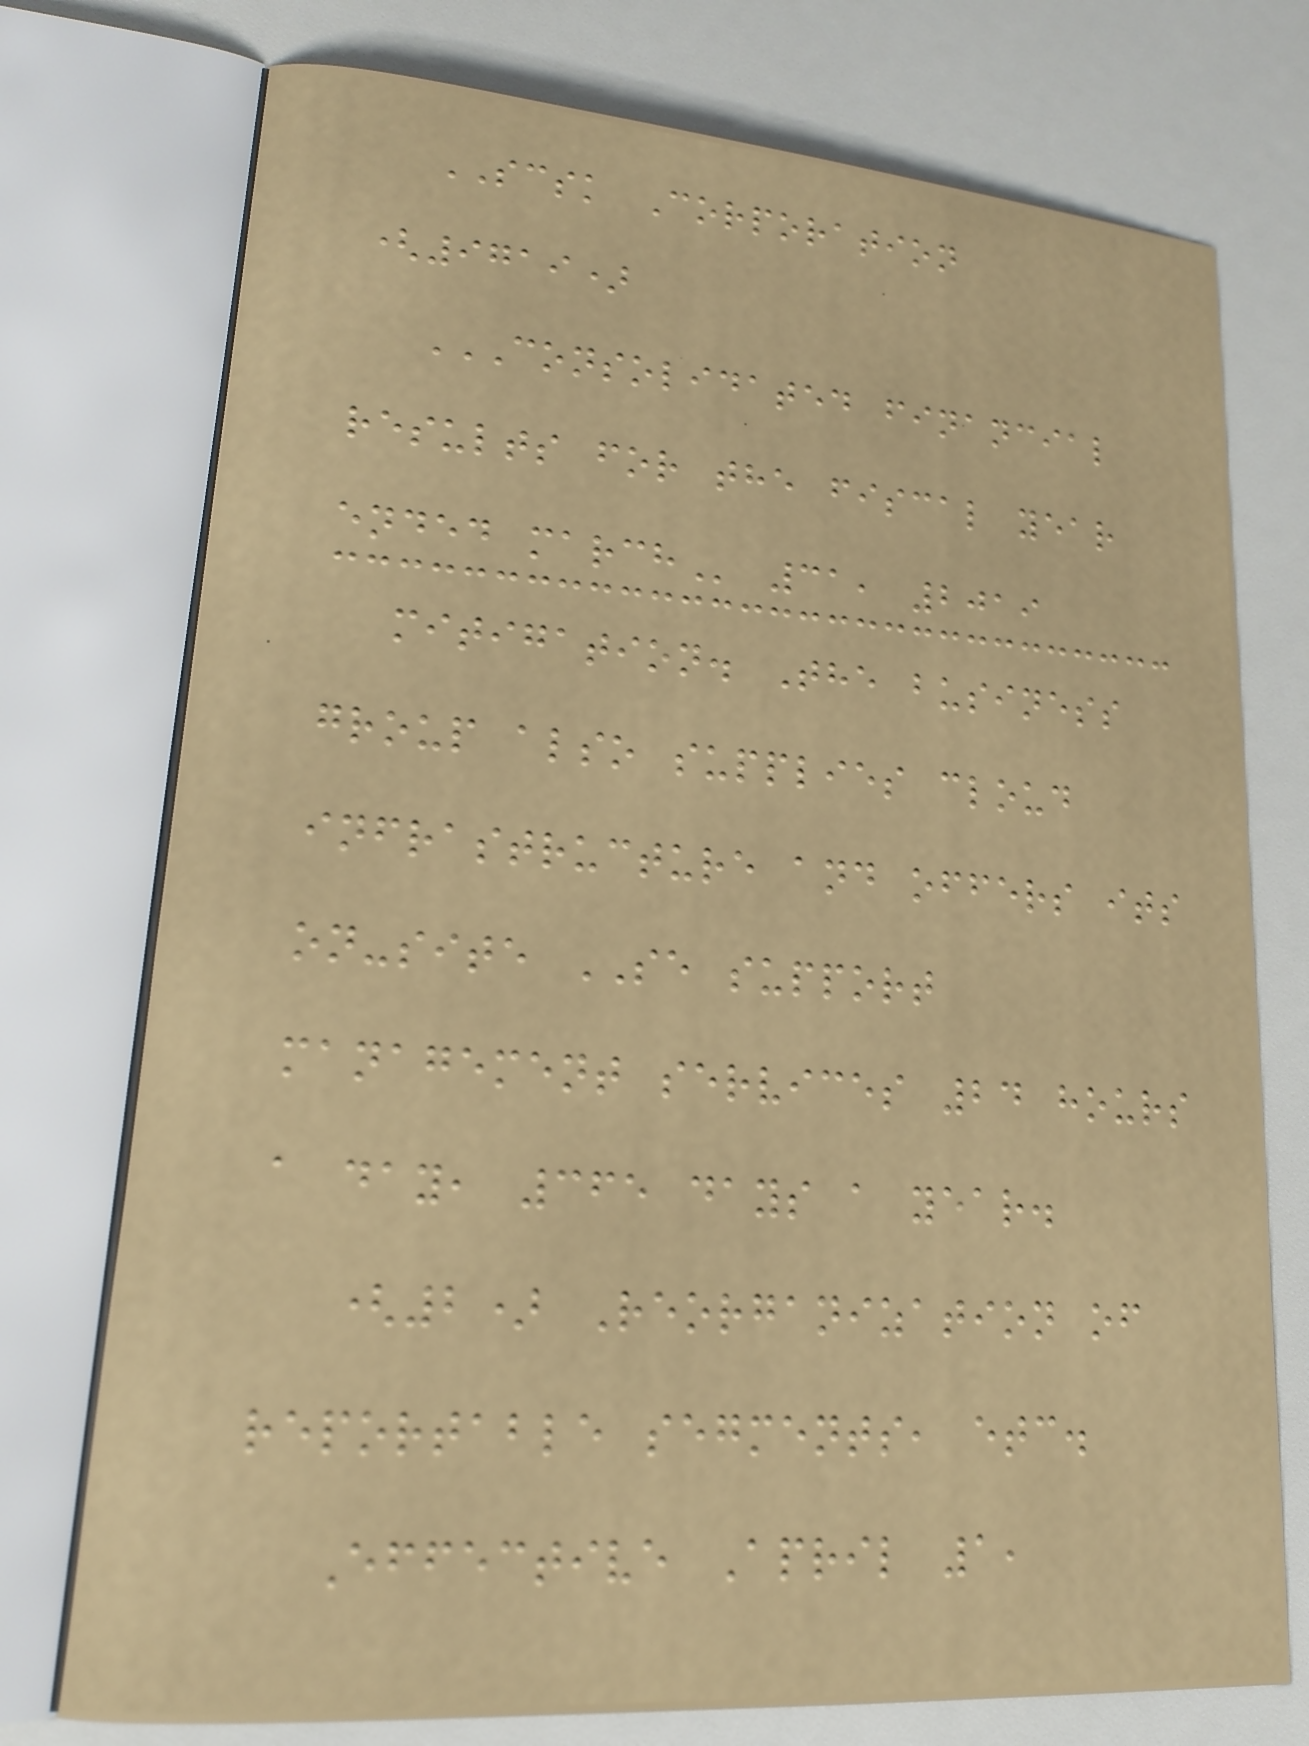SCSK Corporation
(9719)
CONSOLIDATED FINANCIAL
RESULTS FOR THE FISCAL YEAR
ENDED MARCH 31, 2019
mitigation. The business
group also supplies cloud
infrastructure and offers its
on-site SE support
management services 24 hours
a day, 365 days a year.
(2) Reorganization of
reportable segments, etc.
Effective April 1,
